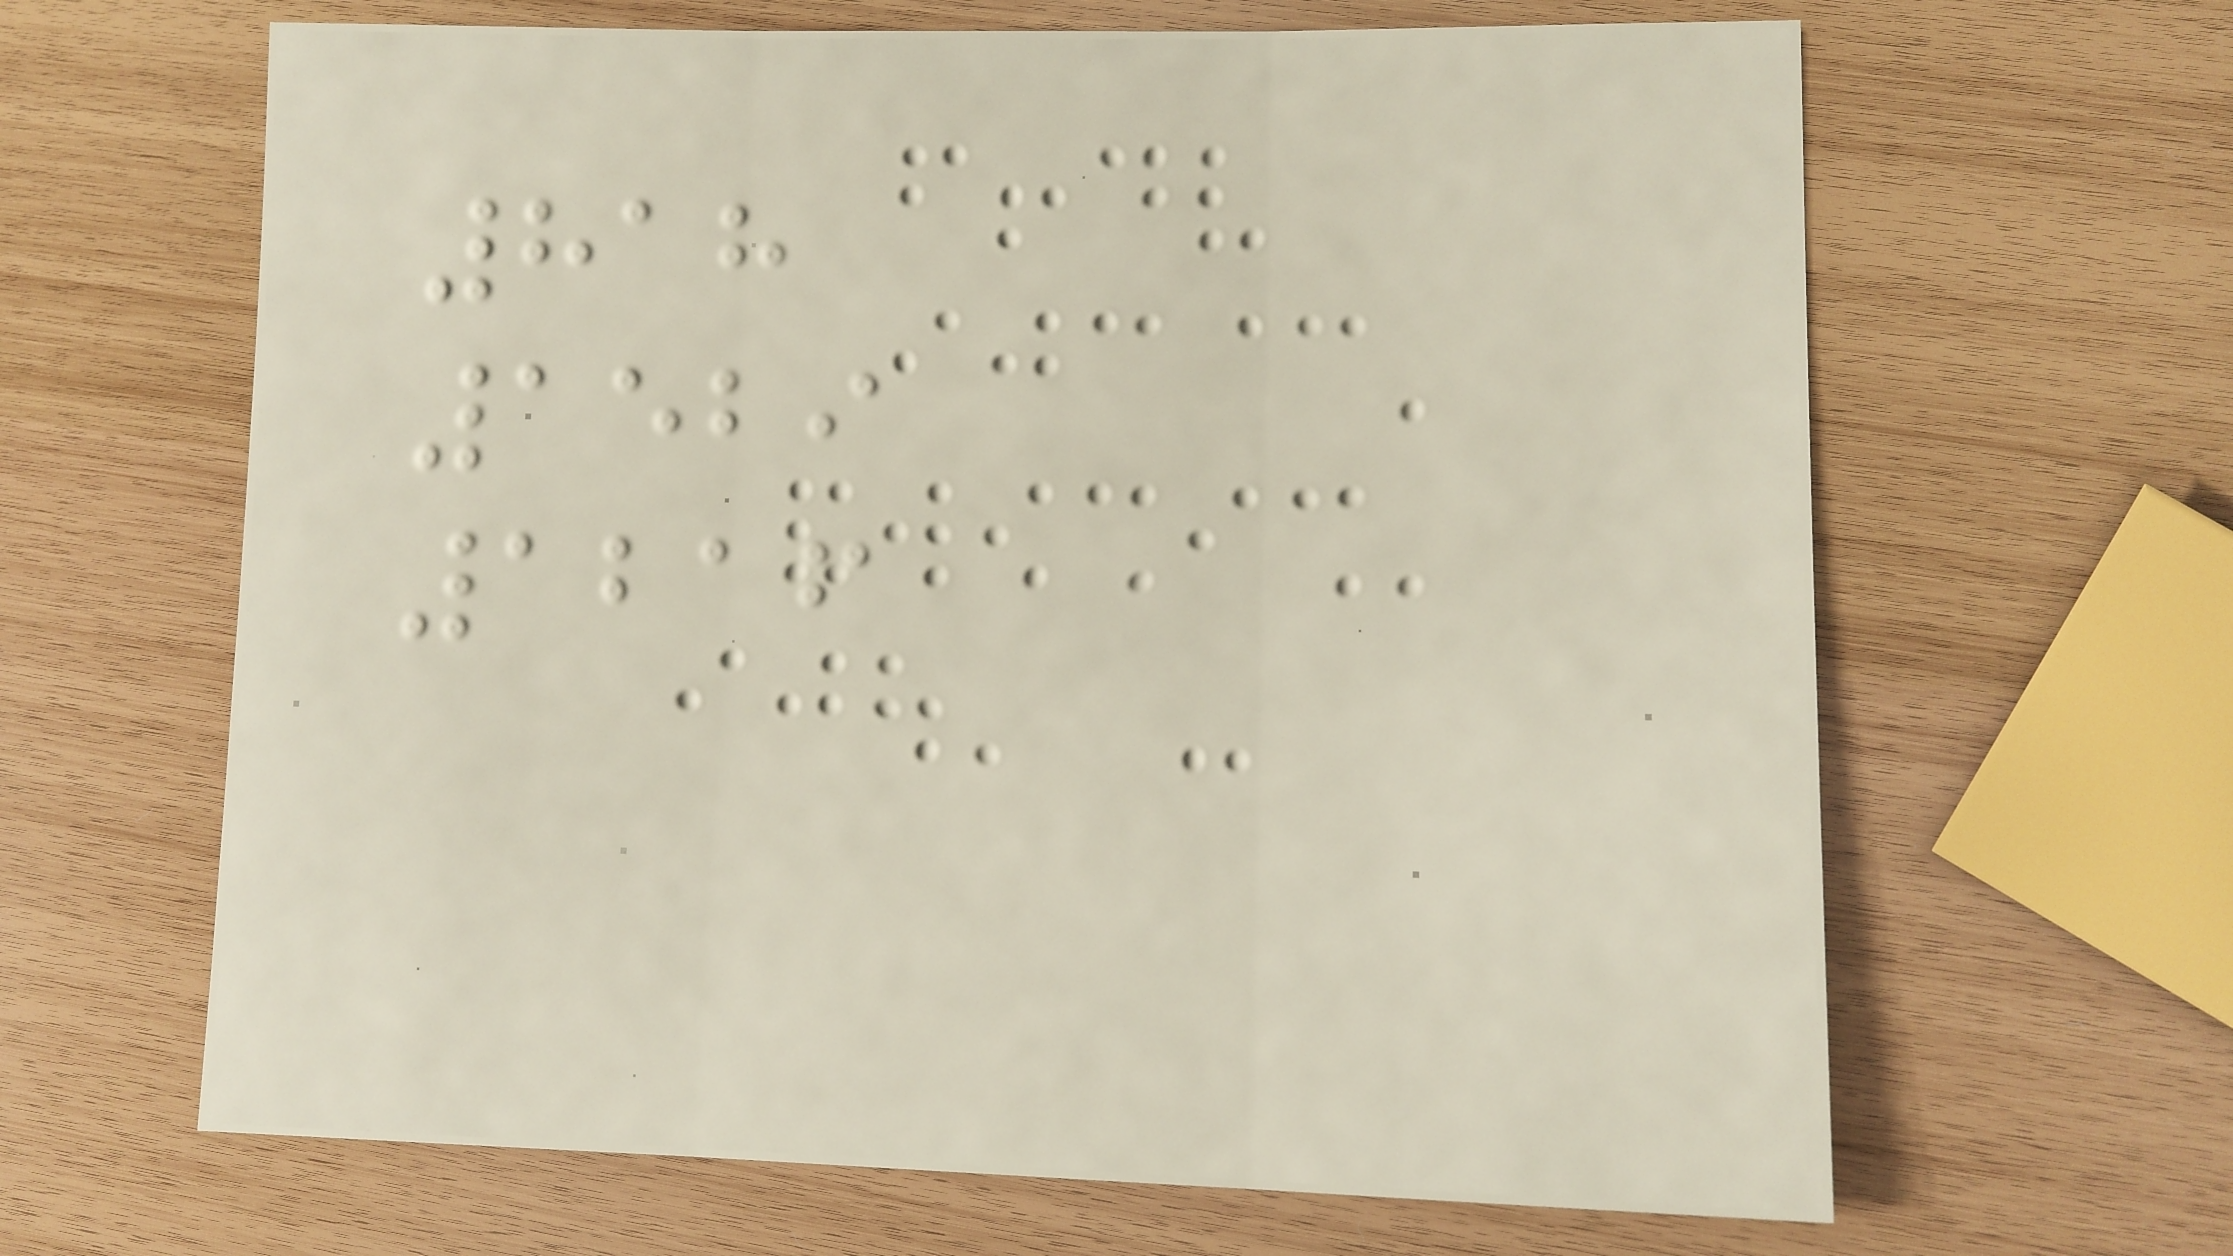818
1529
1216
